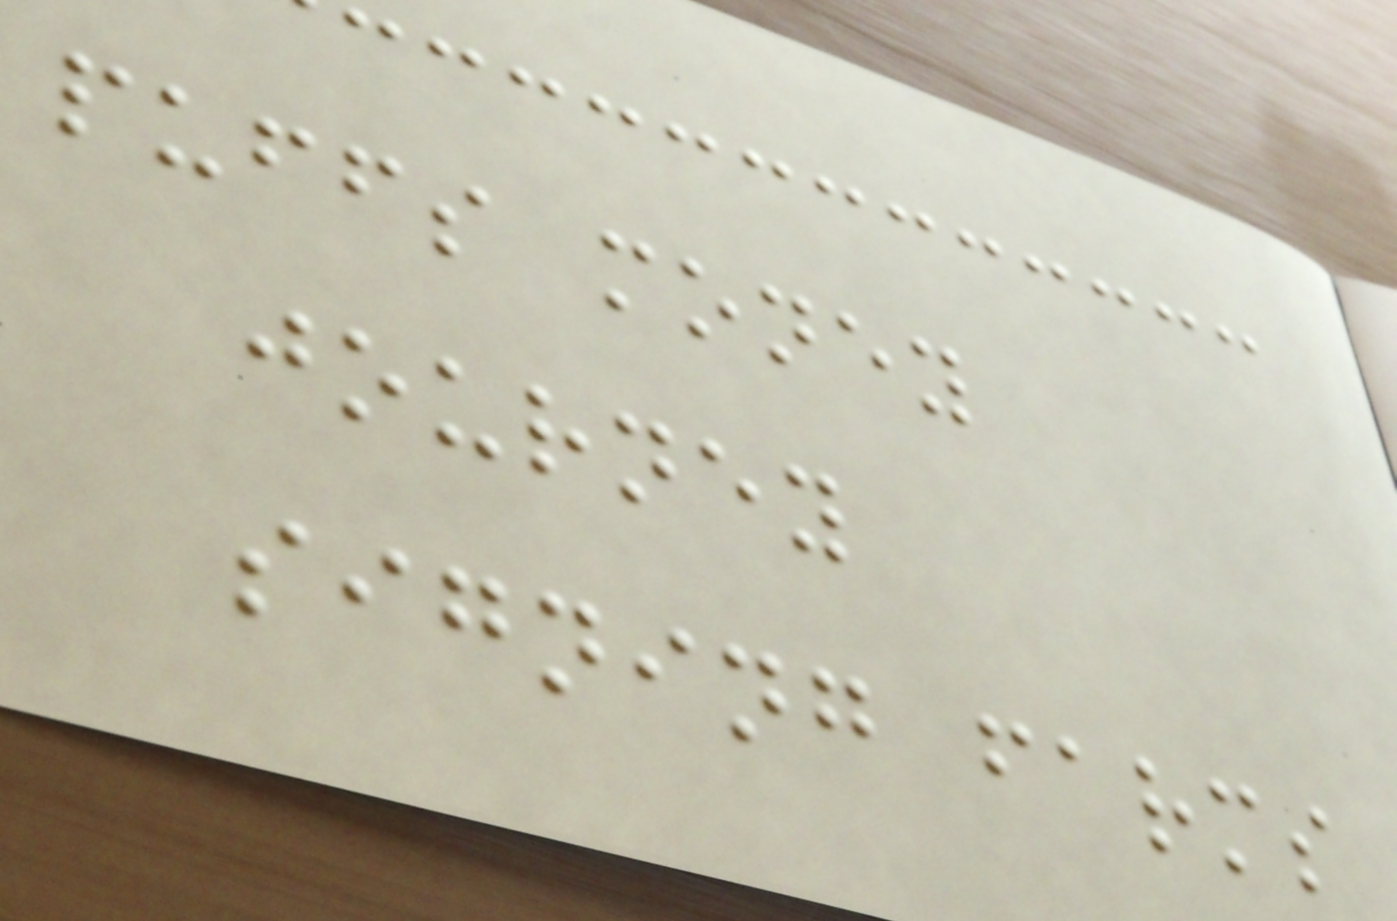puffs money
journey
signing farms
